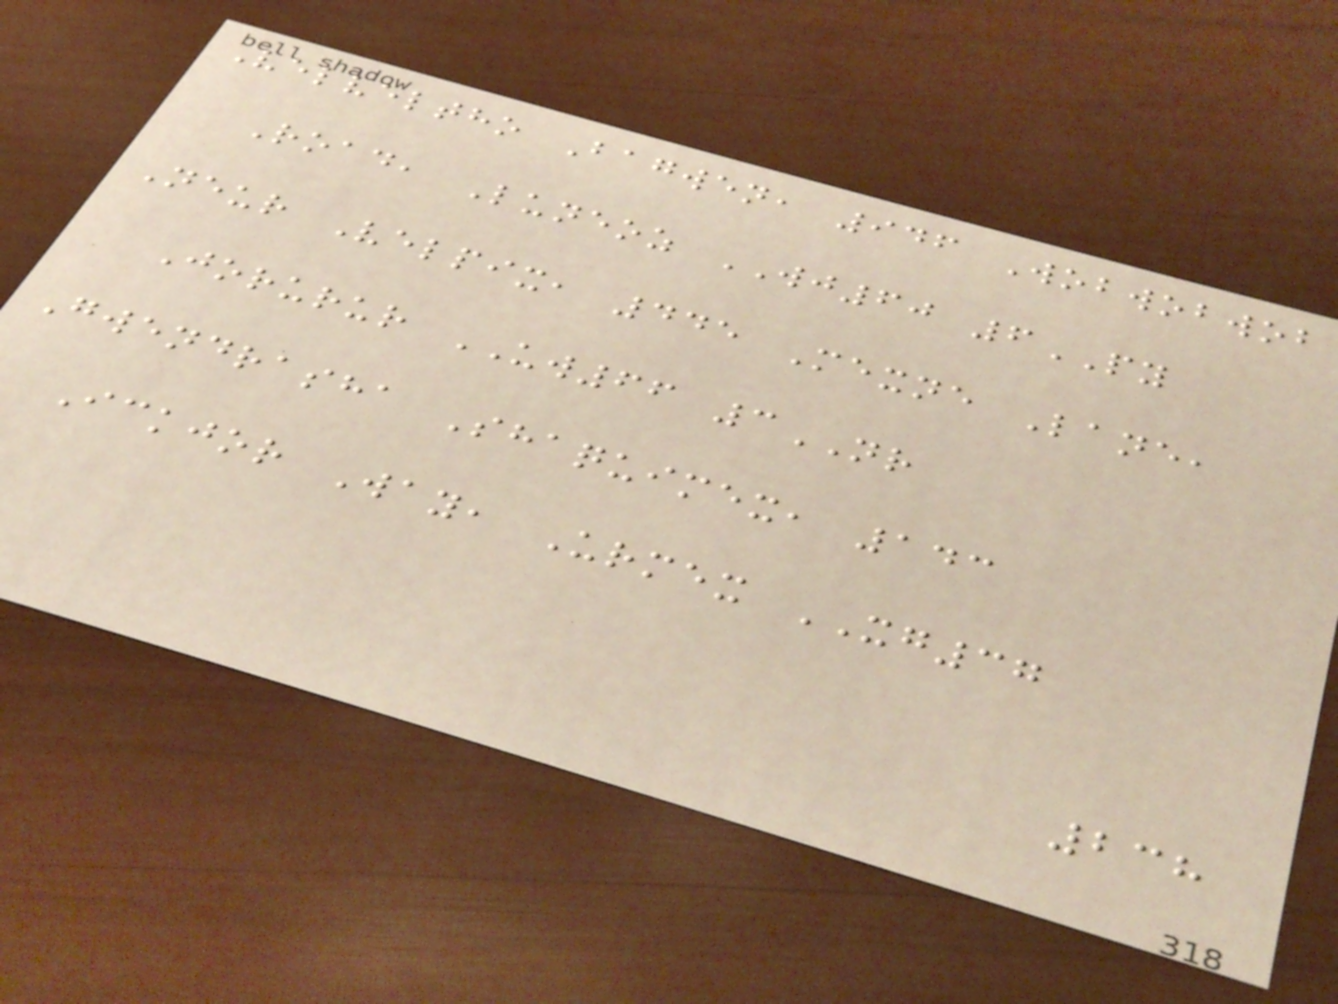Velveltho Bagwen, 946 Wobwobwob
Road, Luneoz WJ60 6PY
Neur Velpix, 445 Mexne Lane,
Jorurur UW66 3NR
Gwendrasha Shaquimex, 143
Ickjor Way, Urmex XG37
238
